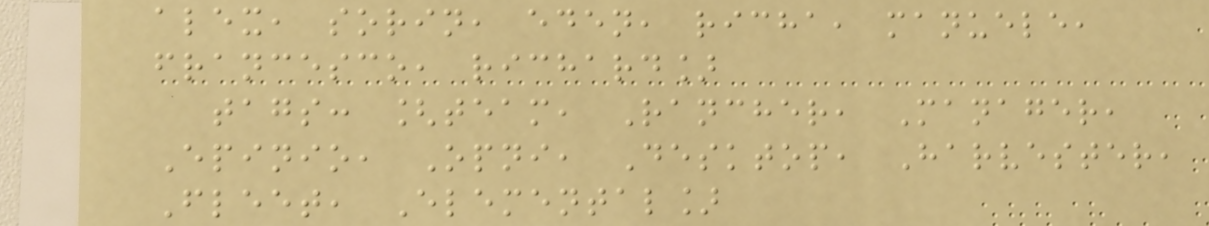alex, sorin, eden, richa, manuele,
francesco, richard]
tags: [team, Rancher, Manager,
Epinio, Opni, Desktop, Harvester,
Fleet, Elemental]
